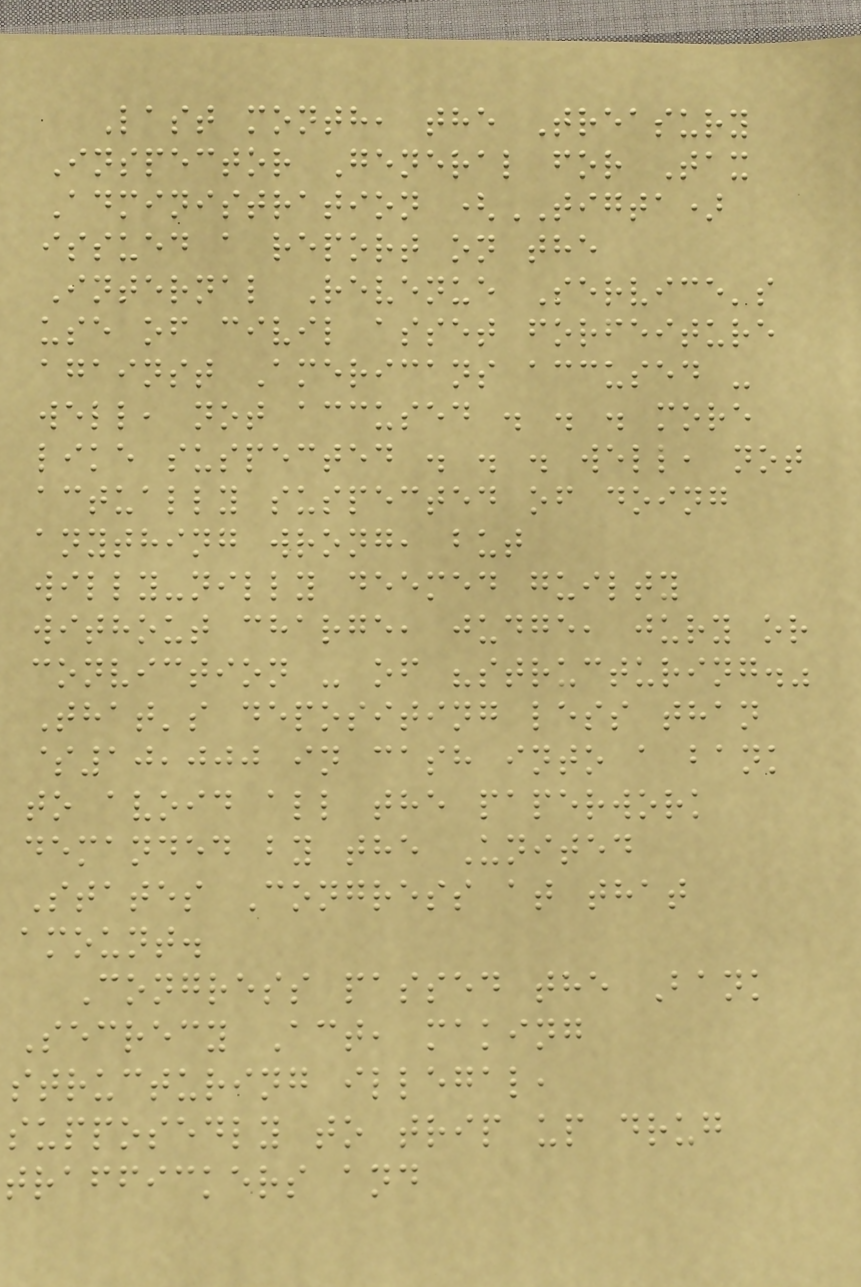Last month, the Treasury
Inspector General for Tax
Administration (TIGTA)
issued a report on the
Internal Revenue Service's
use of civil asset forfeiture
against Americans accused -
well, not accused . . . more
like suspected . . . well, not
actually suspected of doing
anything wrong, but
willy-nilly deemed guilty
without charge, judge, jury or
conviction - of "structuring."
That's depositing less than
$10,000 in cash into a bank
to avoid all the paperwork
demanded by the United
States Congress at that
amount.
Congress passed the Bank
Secrecy Act, making
structuring illegal,
supposedly to trip up drug
traffickers and
